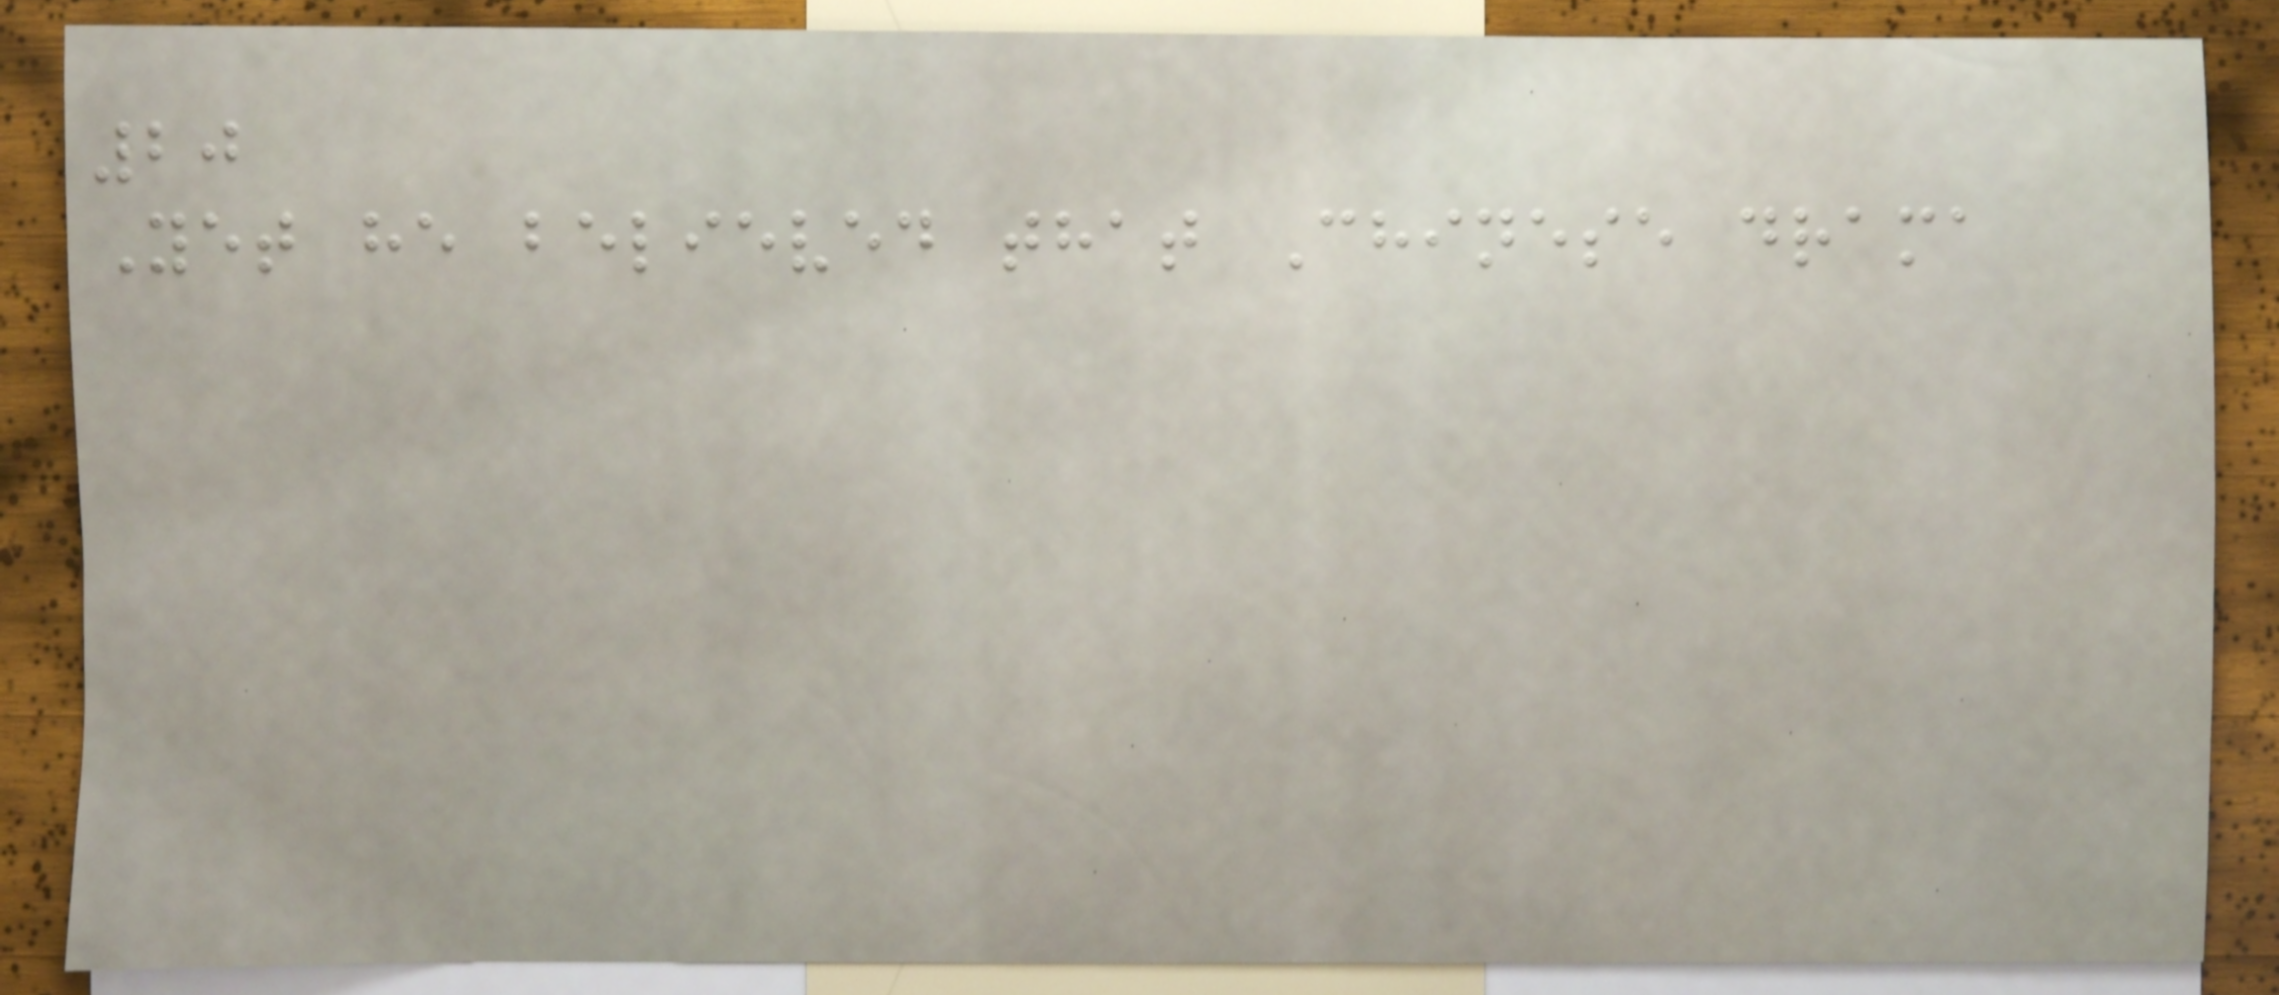20
Yet he believed that Chinese drama
